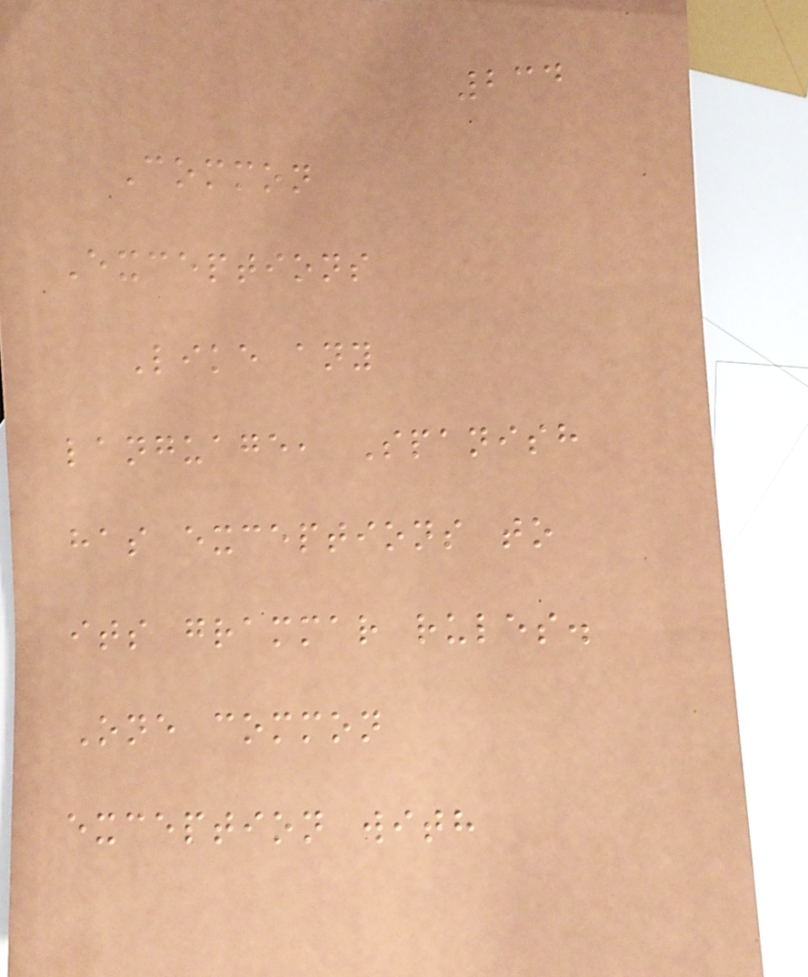234
Common
Exceptions
Like any
language, Spanish
has exceptions to
its grammar rules.
One common
exception with
